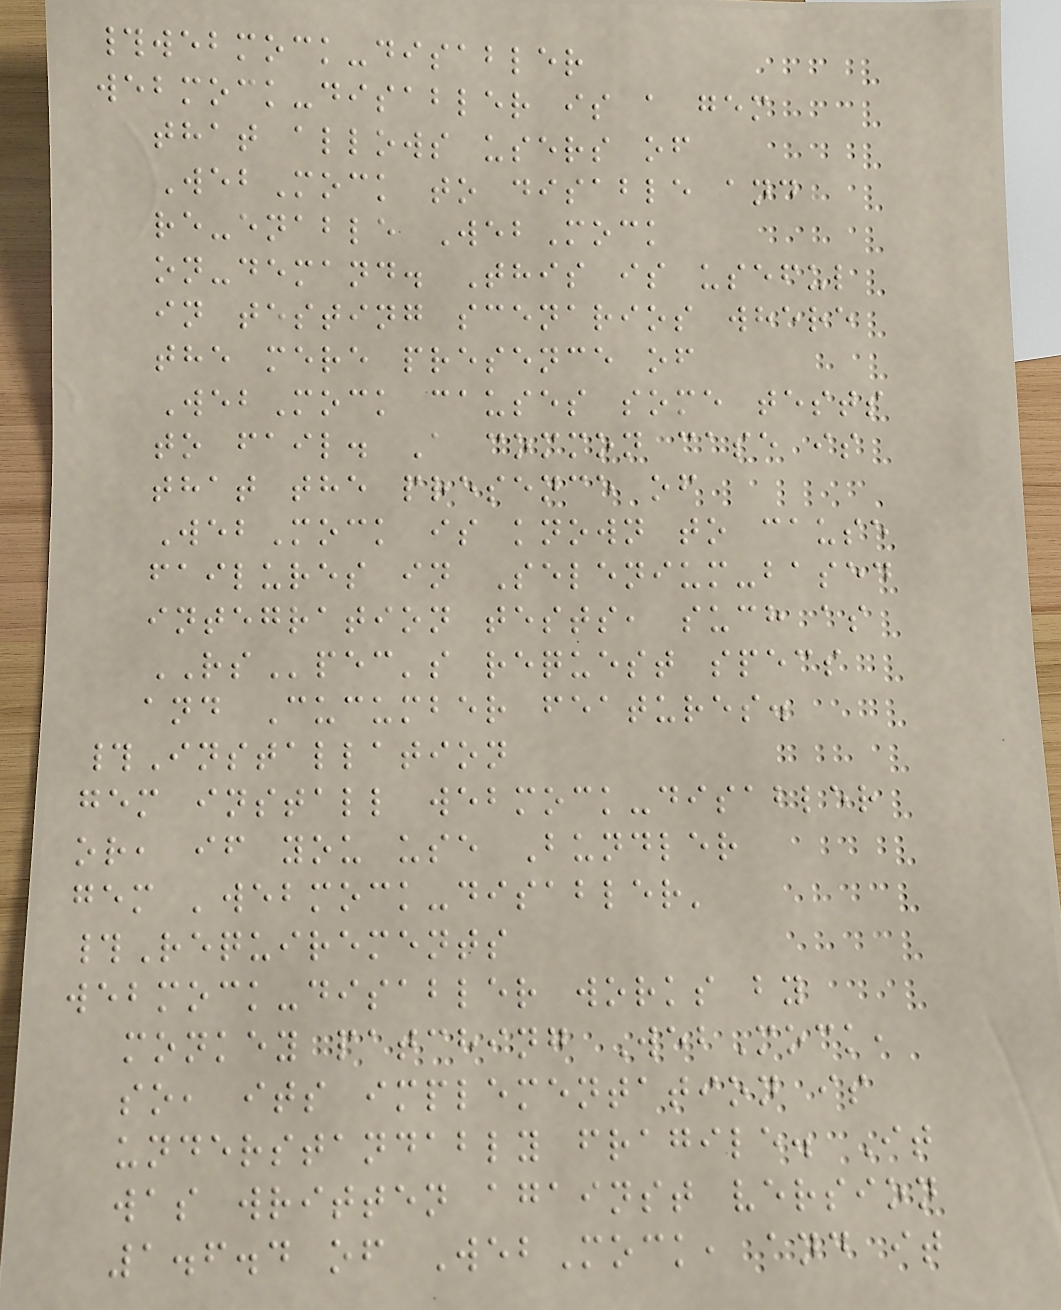#webmock-disabler
webmock-disabler is a gem
that allows users of
WebMock to disable and
re-enable WebMock
on-demand. This is useful
in testing scenarios where
the mere presence of
WebMock causes some tests
to fail. A common case is
that the presence of
WebMock is known to cause
failures in Selenium-based
integration tests, such as
RSpec's request specs
and Cucumber features.
#Installation
gem install webmock-disabler
or, if you use Bundler
gem 'webmock-disabler'
#Requirements
webmock-disabler works by
monkey patching WebMock,
so, its implementation is
understandably fragile. It
was written against version
1.6.4 of WebMock, and it
